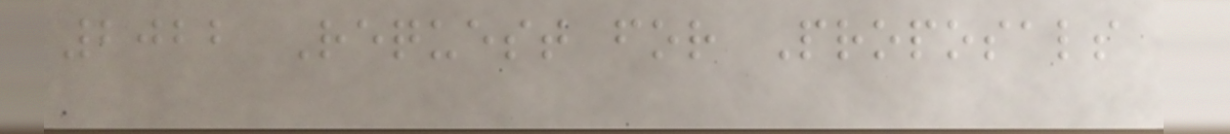2022 Request for Proposals
